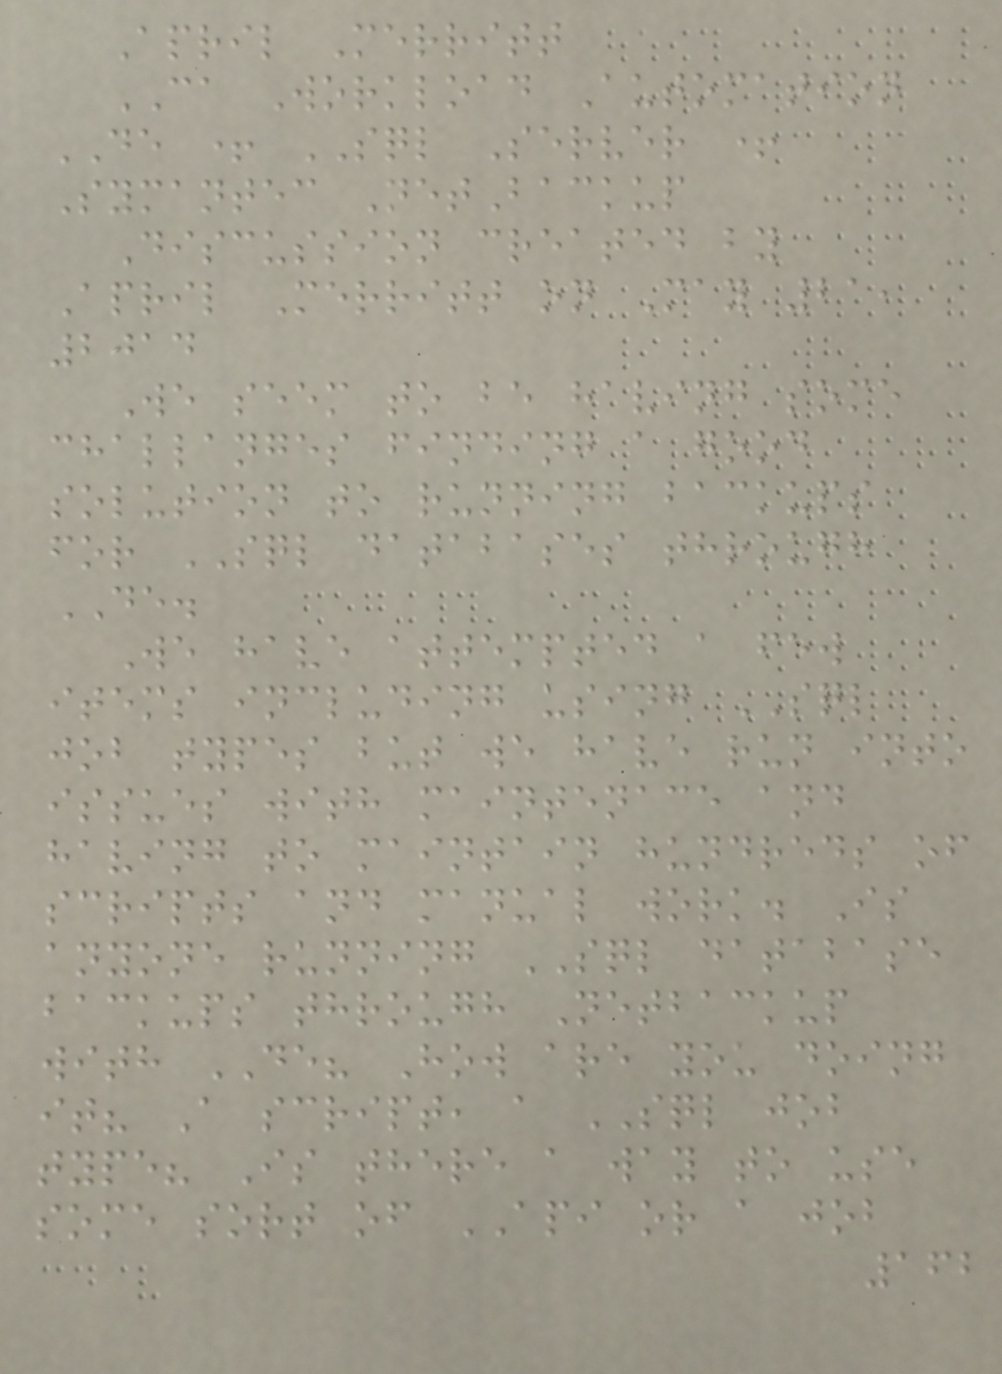April Merritt
CA Workload Automation
DE + SQL Server +
Symantec NetBackup
Discussion created by
April Merritt on May 21,
2014
We seem to be having some
challanges finding a good
solution to running backups
for SQL databases through
DE.
We have attempted a few
items including using SQL
job types but we have run into
issues with maintenace and
having to maintain hundreds of
scripts and manual work. Is
anyone running SQL database
backups through Netbackup
with DE? How are you doing
it? A script, a SQL job
type? Is there a way to use
some sort of API or a job
162
